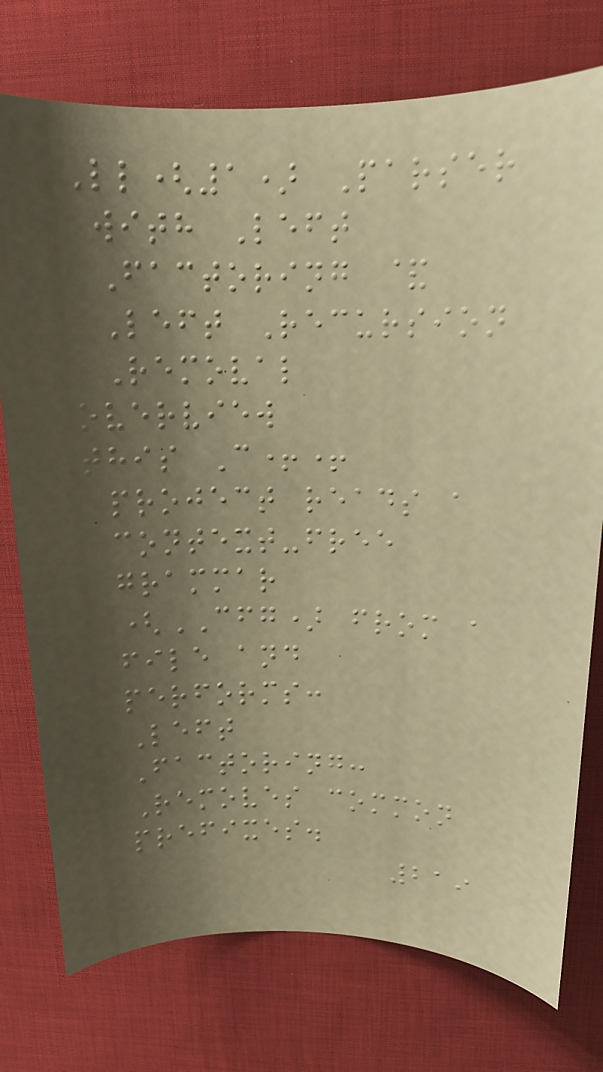LL(1) Parser
with Left
Factoring &
Left Recursion
Removal
Overview
This C++
project reads a
context-free
grammar
(CFG) from a
file and
performs:
- Left
Factoring:
Removes common
prefixes.
219
